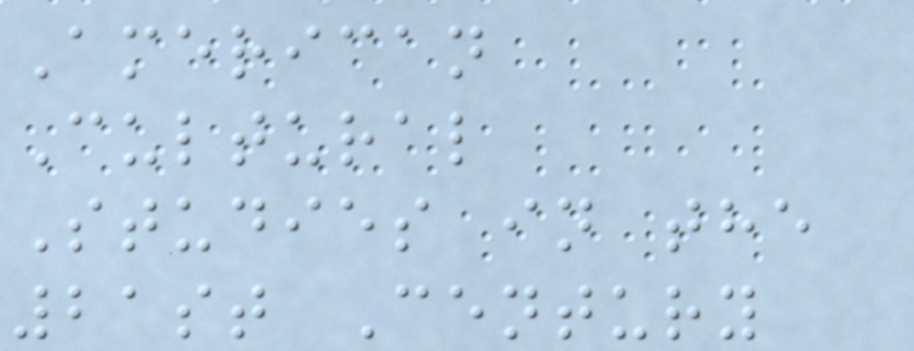American
Cultural
Studies in the
21st Century
